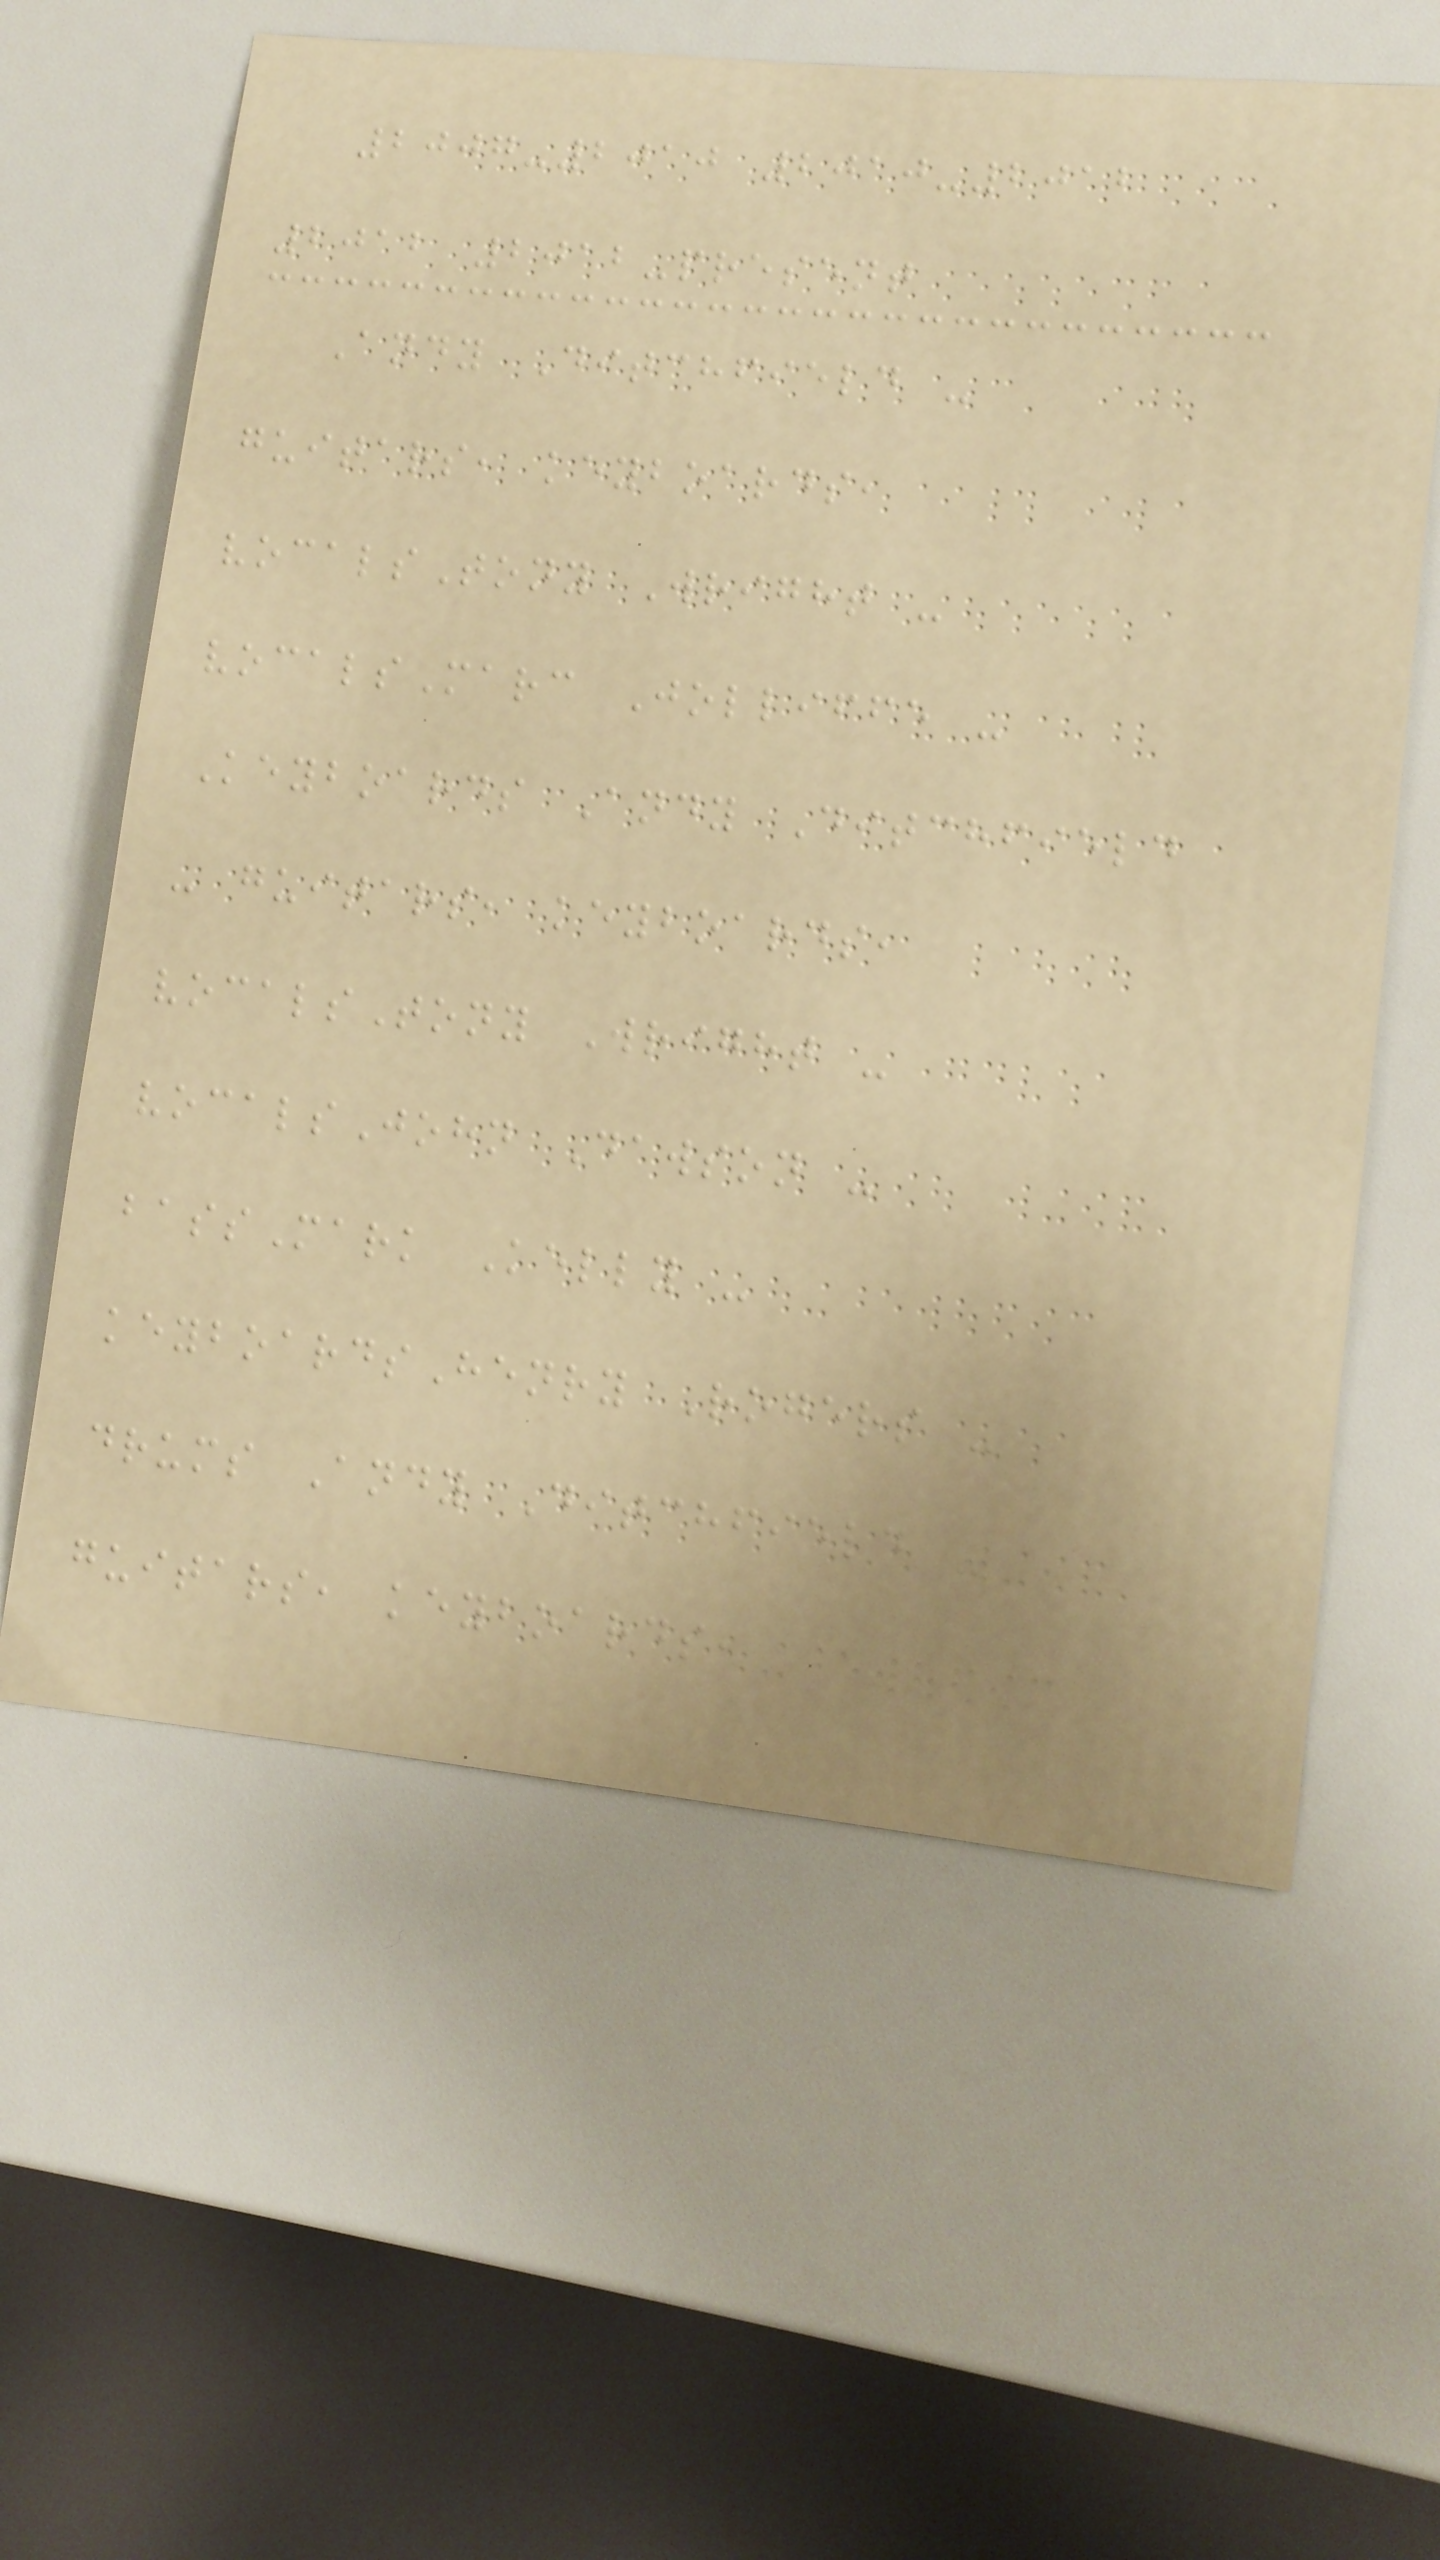2007-2010 2010-2012
2012 2012-present
Andy Ditchfield -
guitars, keyboards,
vocalsTony Wright -
vocalsMarc Jolliffe -
Keyboards Andy Ditchfield
- guitars, keyboards,
vocalsTony Wright -
vocalsJohn Dawson -
bassMark Kelly -
keyboardsHenry Rogers -
drums Andy Ditchfield -
guitars, keyboards,
